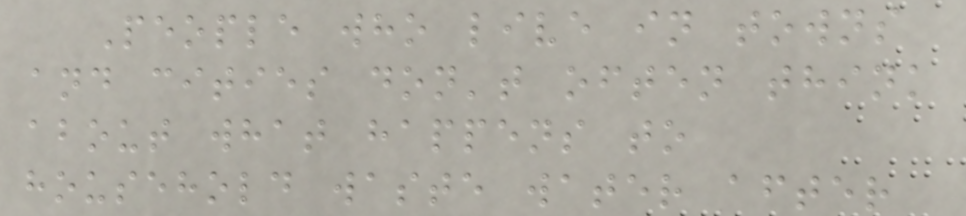People who live in towns
and cities don't often think
about what happens to
household waste water after
